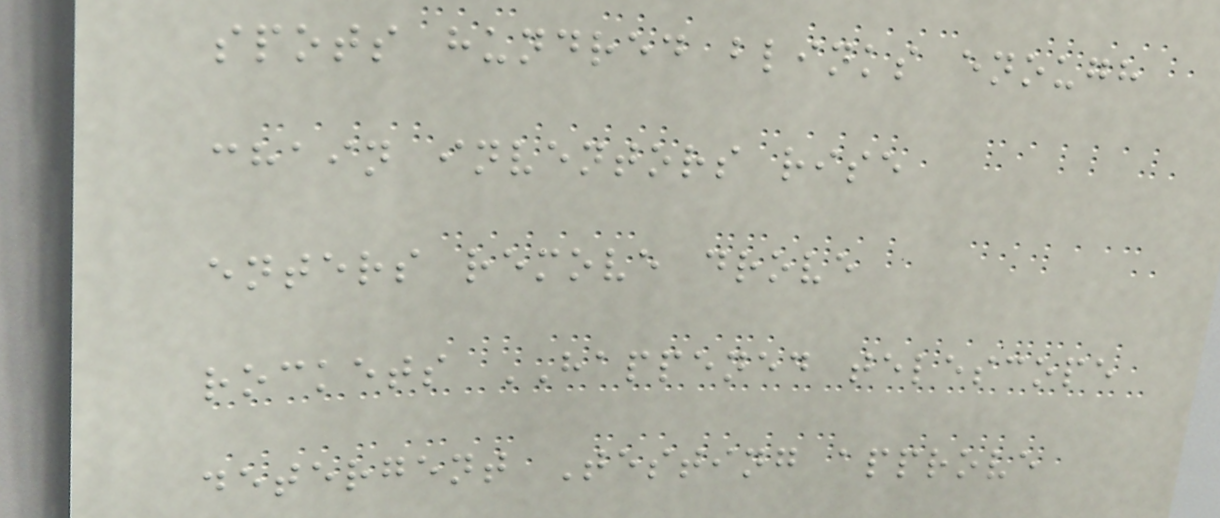spots hundred blinks enough
chain inventors rise
enters remove drove
rockets HAPPENED telescope
detergent Testing approve
